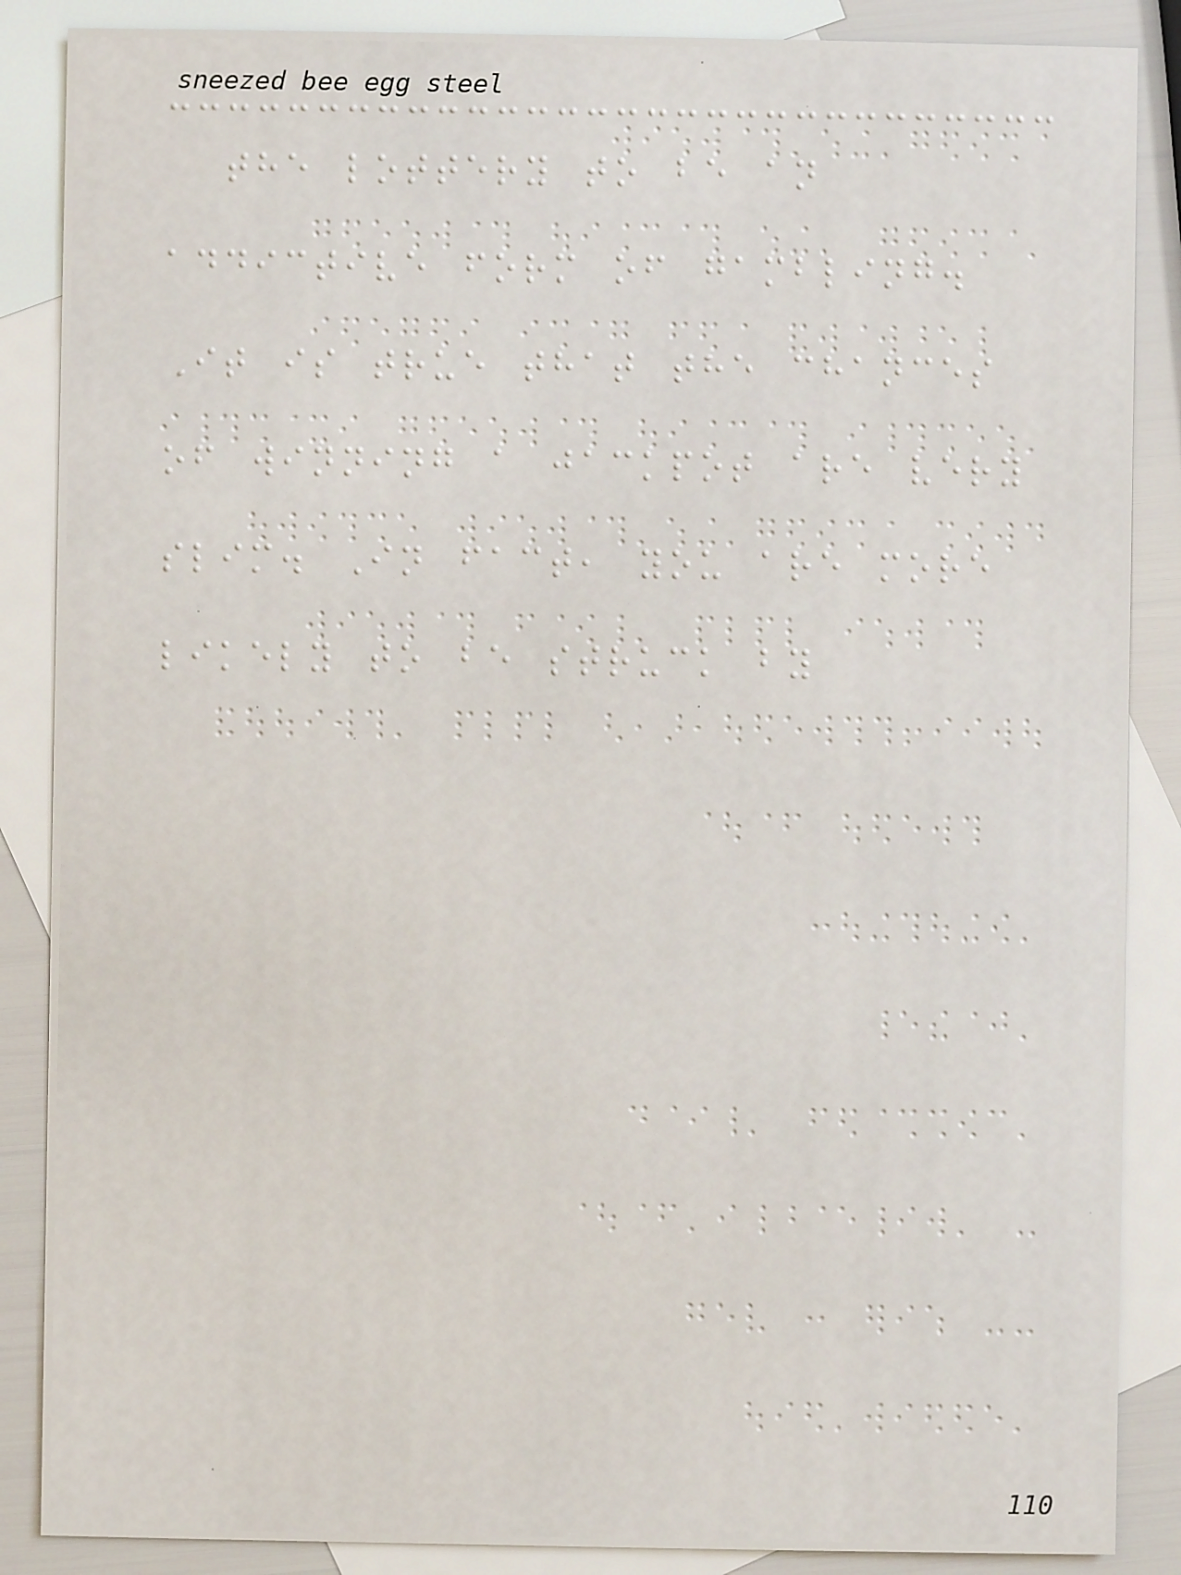the lottery to be an
addictive form of gambling.
It is true that the chances
of winning a jackpot are very
slim. In fact, you are more
likely to be struck by
